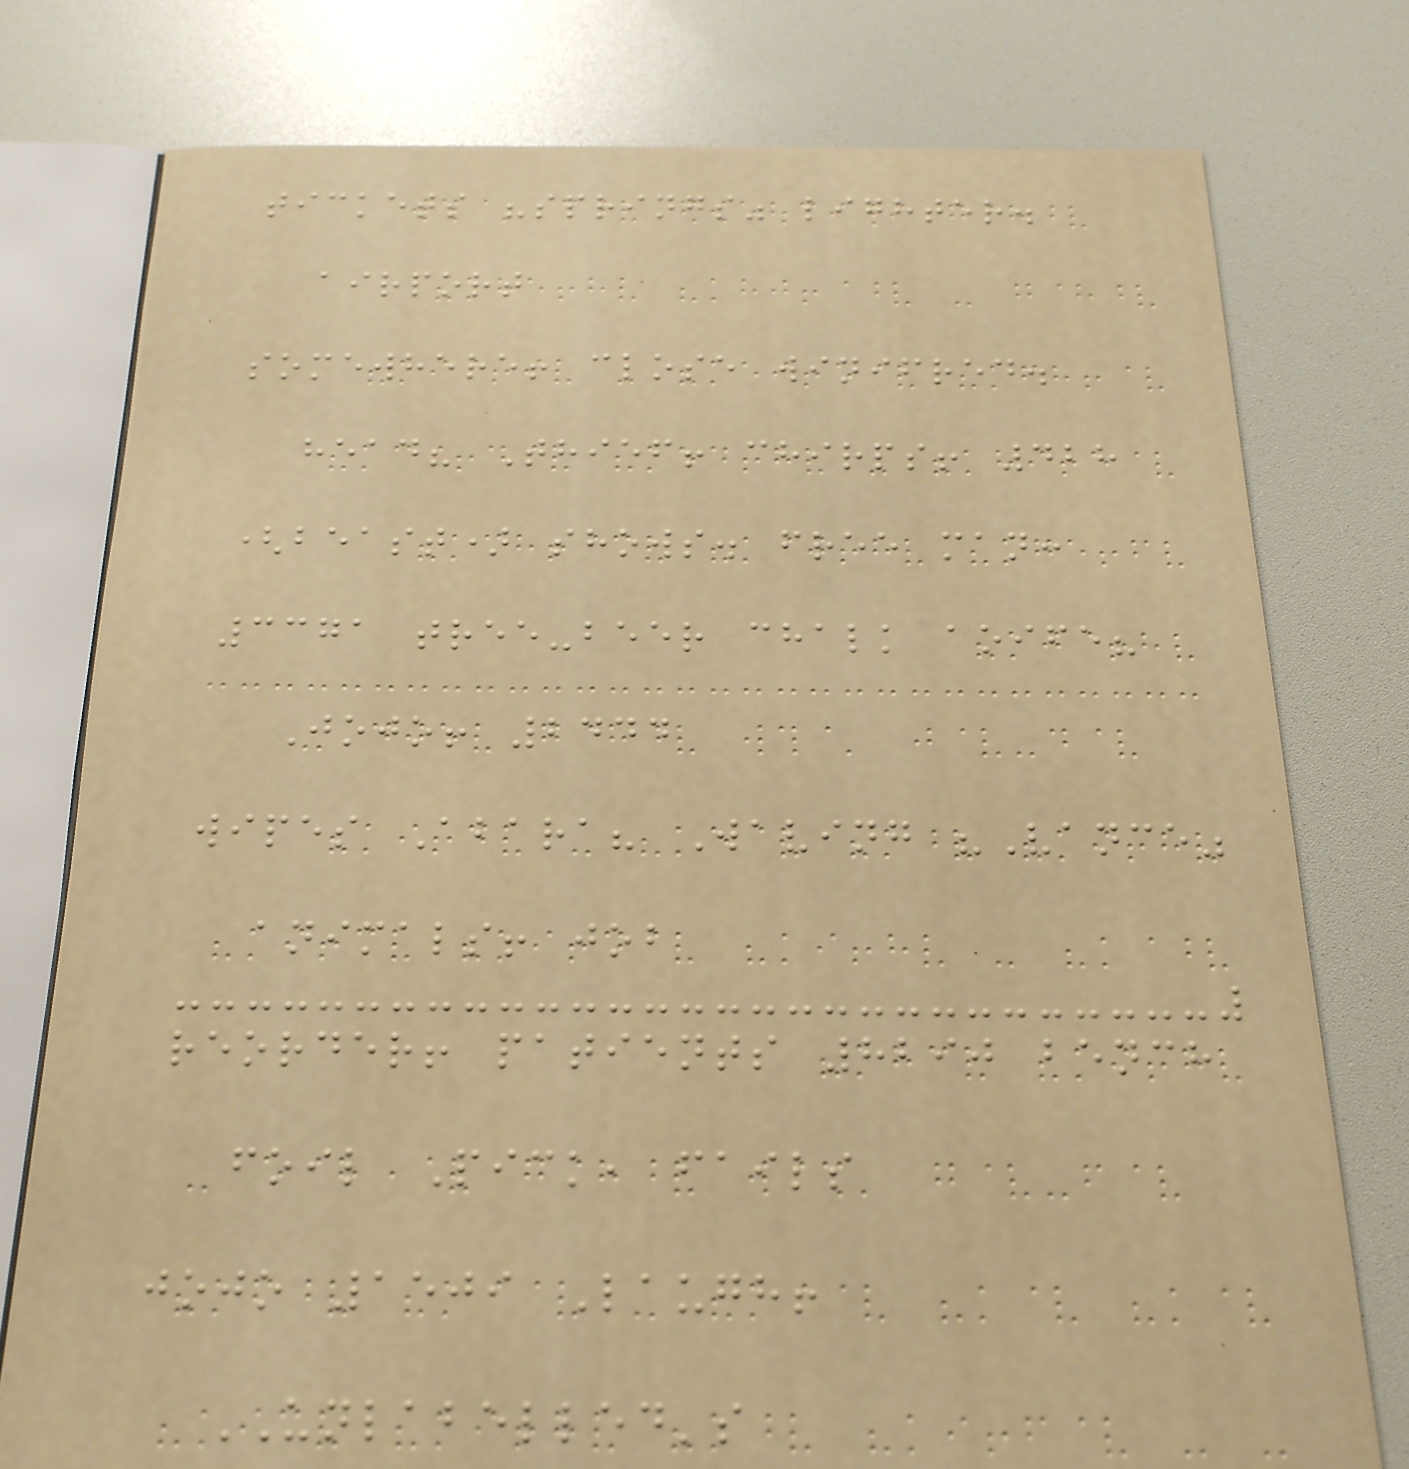tickets "springs" lighter.
airport
somewhere! close winifred.
head? Thief! chirps! 428
(beast) shows. free man:
3371 tree-beer chalk aoife?
Jojo! 2444
wipes Abara? Waving "Vance"
animals! job
reorder! patients 8290 bench
foil Pick, fails
jojo 1509 Laugh!
UNLABELLED's
